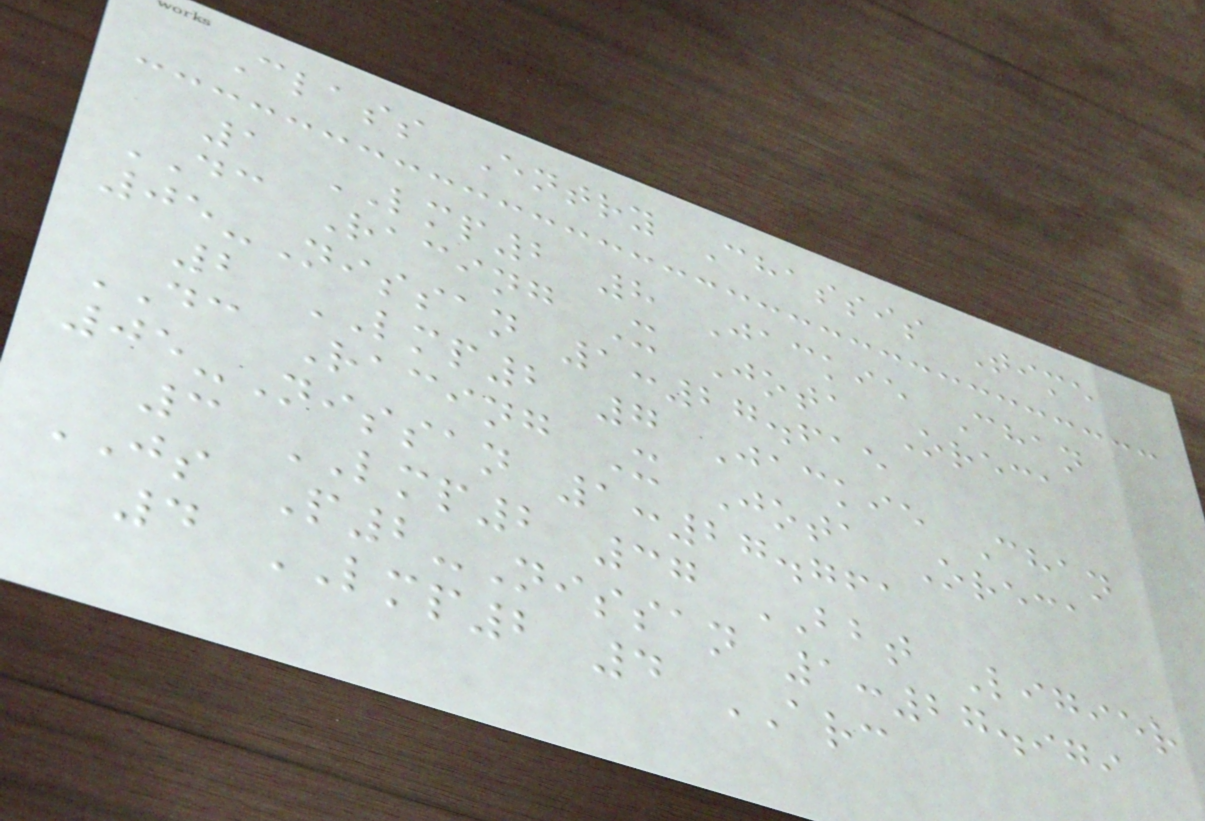Class Entry Chassis Time
1 LMP2 8 Jackie Chan
DC Racing X Jota Oreca
05-Nissan 1:27.615
2 LMP2 7 Jackie Chan
DC Racing X Jota Oreca
05-Nissan 1:27.761
3 LMP2 37 BBT Ligier
JS P2-Nissan 1:27.979
4 LMP2 4 ARC
